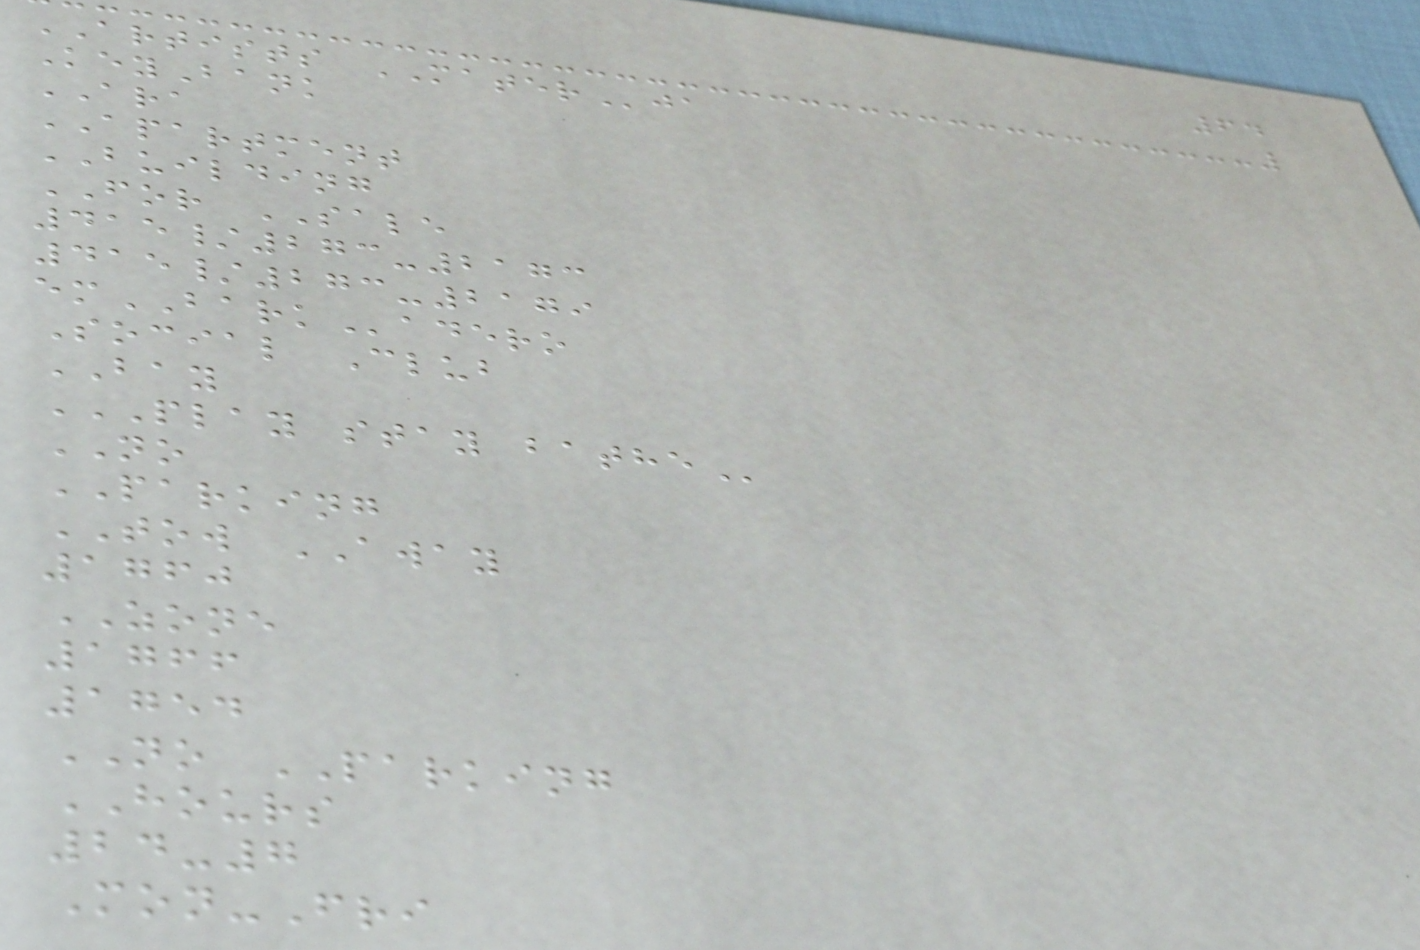64
ARTISTS MATERja
KeyBank
ARA
APARTMENT
BUILDING
FOR SALE
415/273-2173
415/273-2179
emBARKadero
Social Club
BAY
PLAY STAY BATHE
NO
PARKING
TOW AWAY
1760
ZONE
1766
1754
NO PARKING
HOURS
24-7
Mon-Fri
